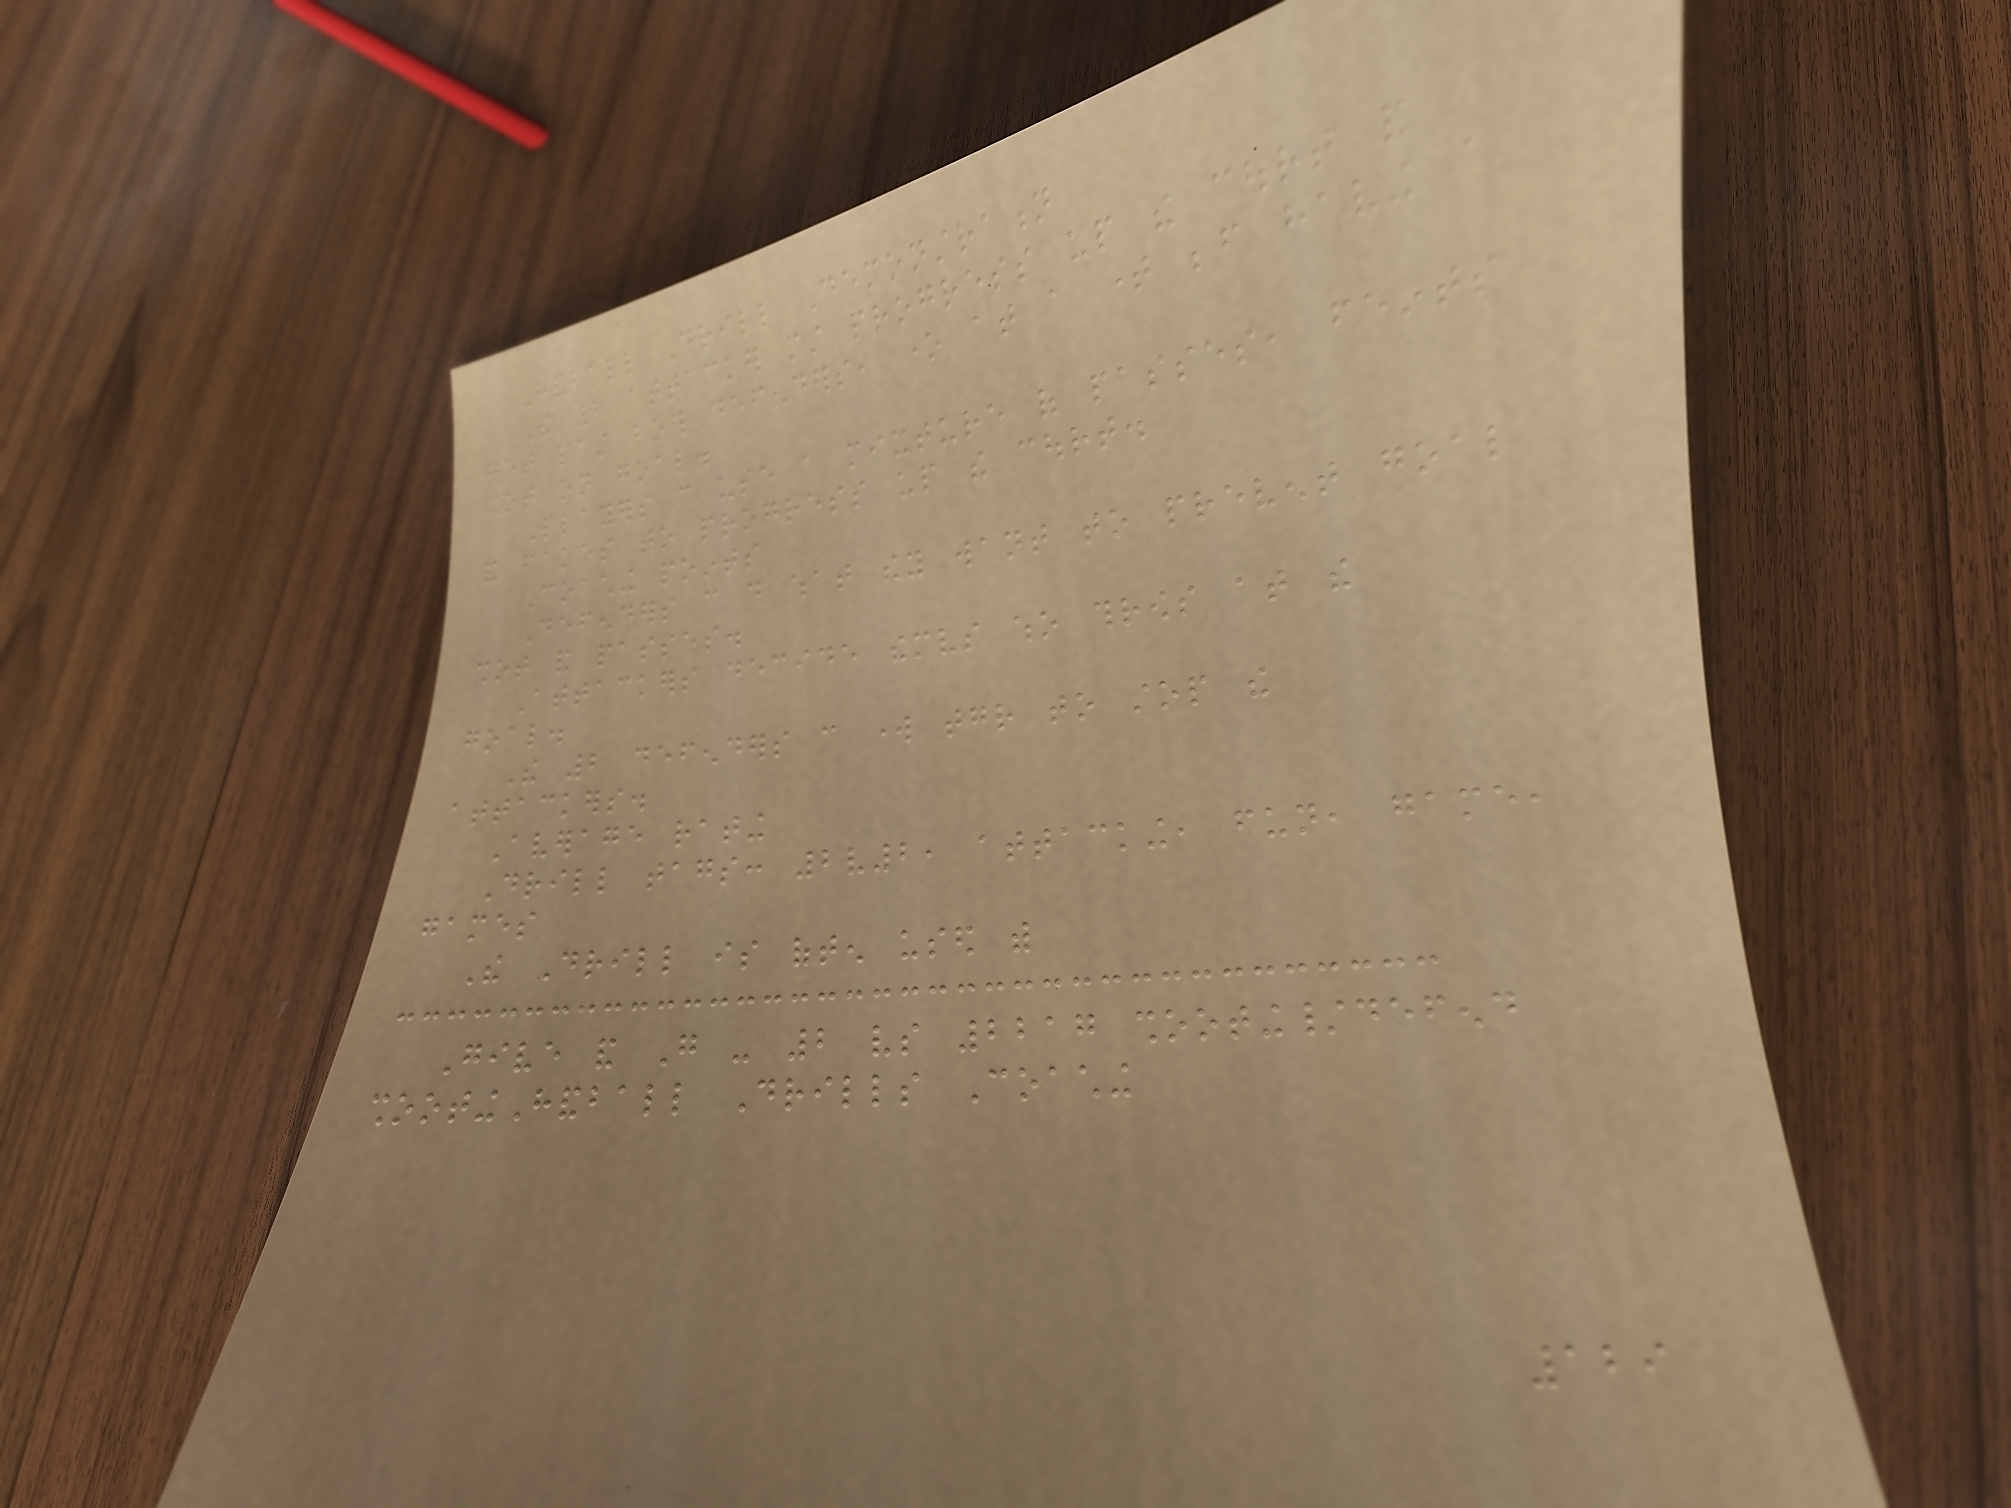Handball Drill Demonstration
The 2 attacker must progress up the court and
get past both defenders, one at a time before having a
shot on goal.
Players can use a mixture of passes, feints
and fakes to progress up the court.
Coaching points
Defenders can do what they want to prevent goal
shot and passes.
Attackers decide themselves who throws at the
goal.
The 2 defenders can work together to stop the
attackers.
Average rating
Drill tags: 2v2, attacking, fun, game,
games
The Drill is often used with
Give and Go - 2 vs 2217 shooting/defend
shootingHandball Drills Coaching
129
